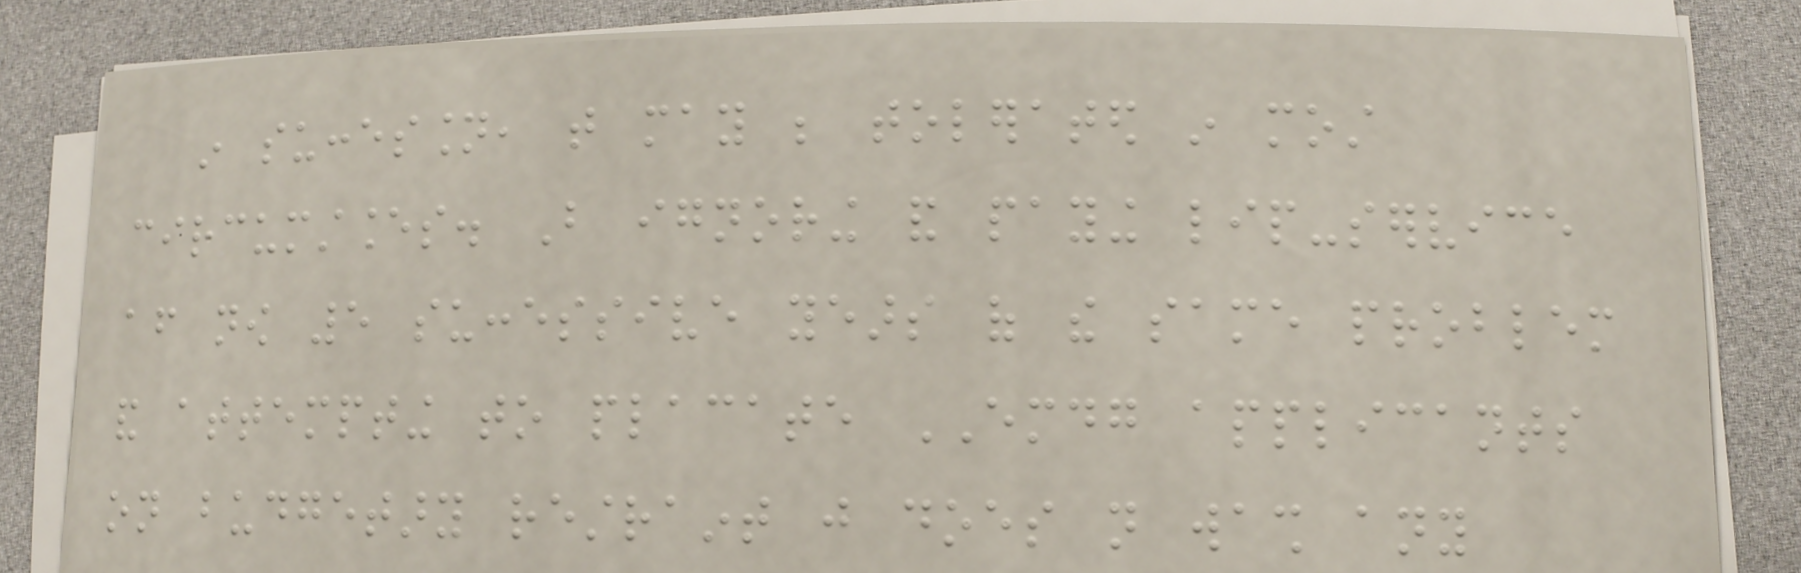in succession, that may be tolerated in most
circumstances. But ignoring and paying lip-service
after now 5 successive years of the same problem
and attempting to placate EMDG applicants
on budgetary restraint just does not wash any
